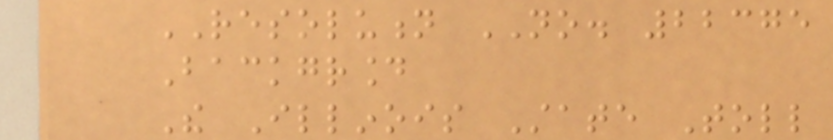RESOLUTION NO. 22375
Background
The Illinois State Toll
